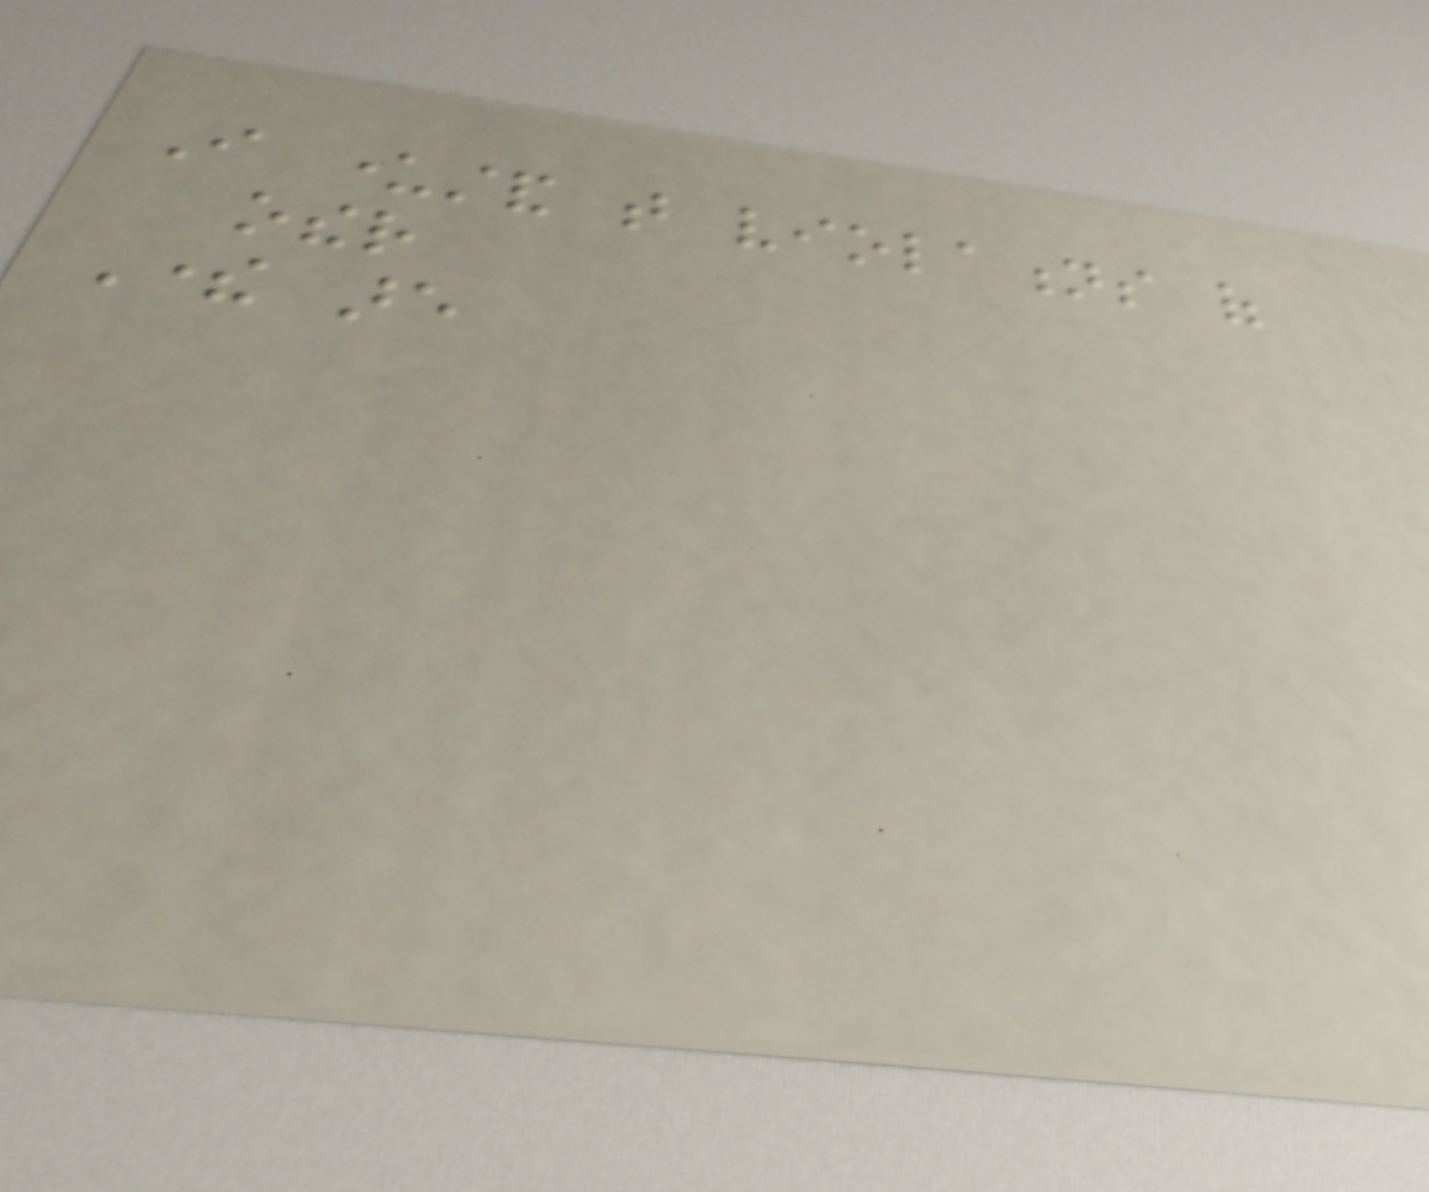I understand that violations of
other
There are
